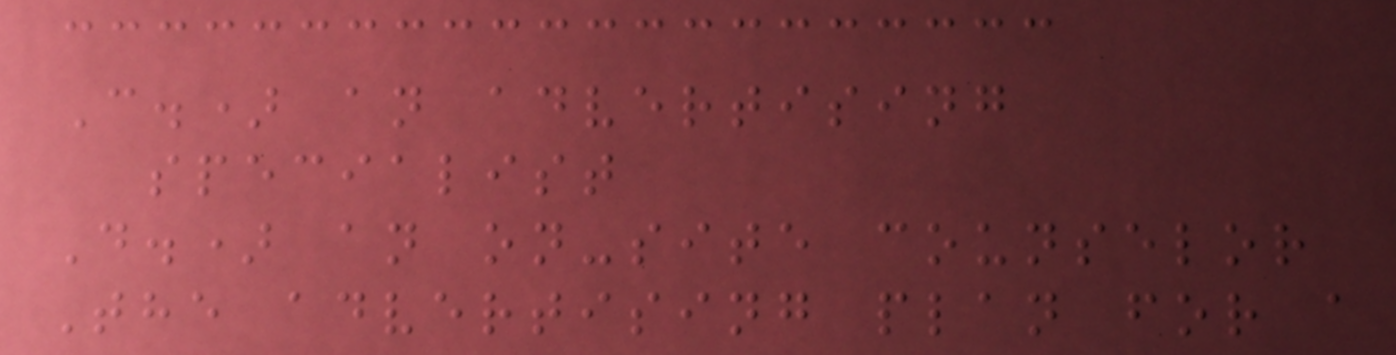C.) an advertising
specialist
D.) an on-site counselor
The advertising plan for a
